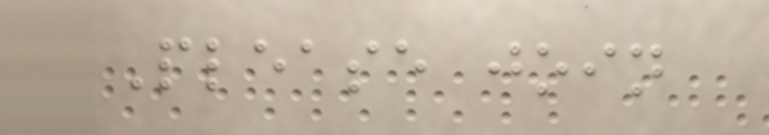Please join
